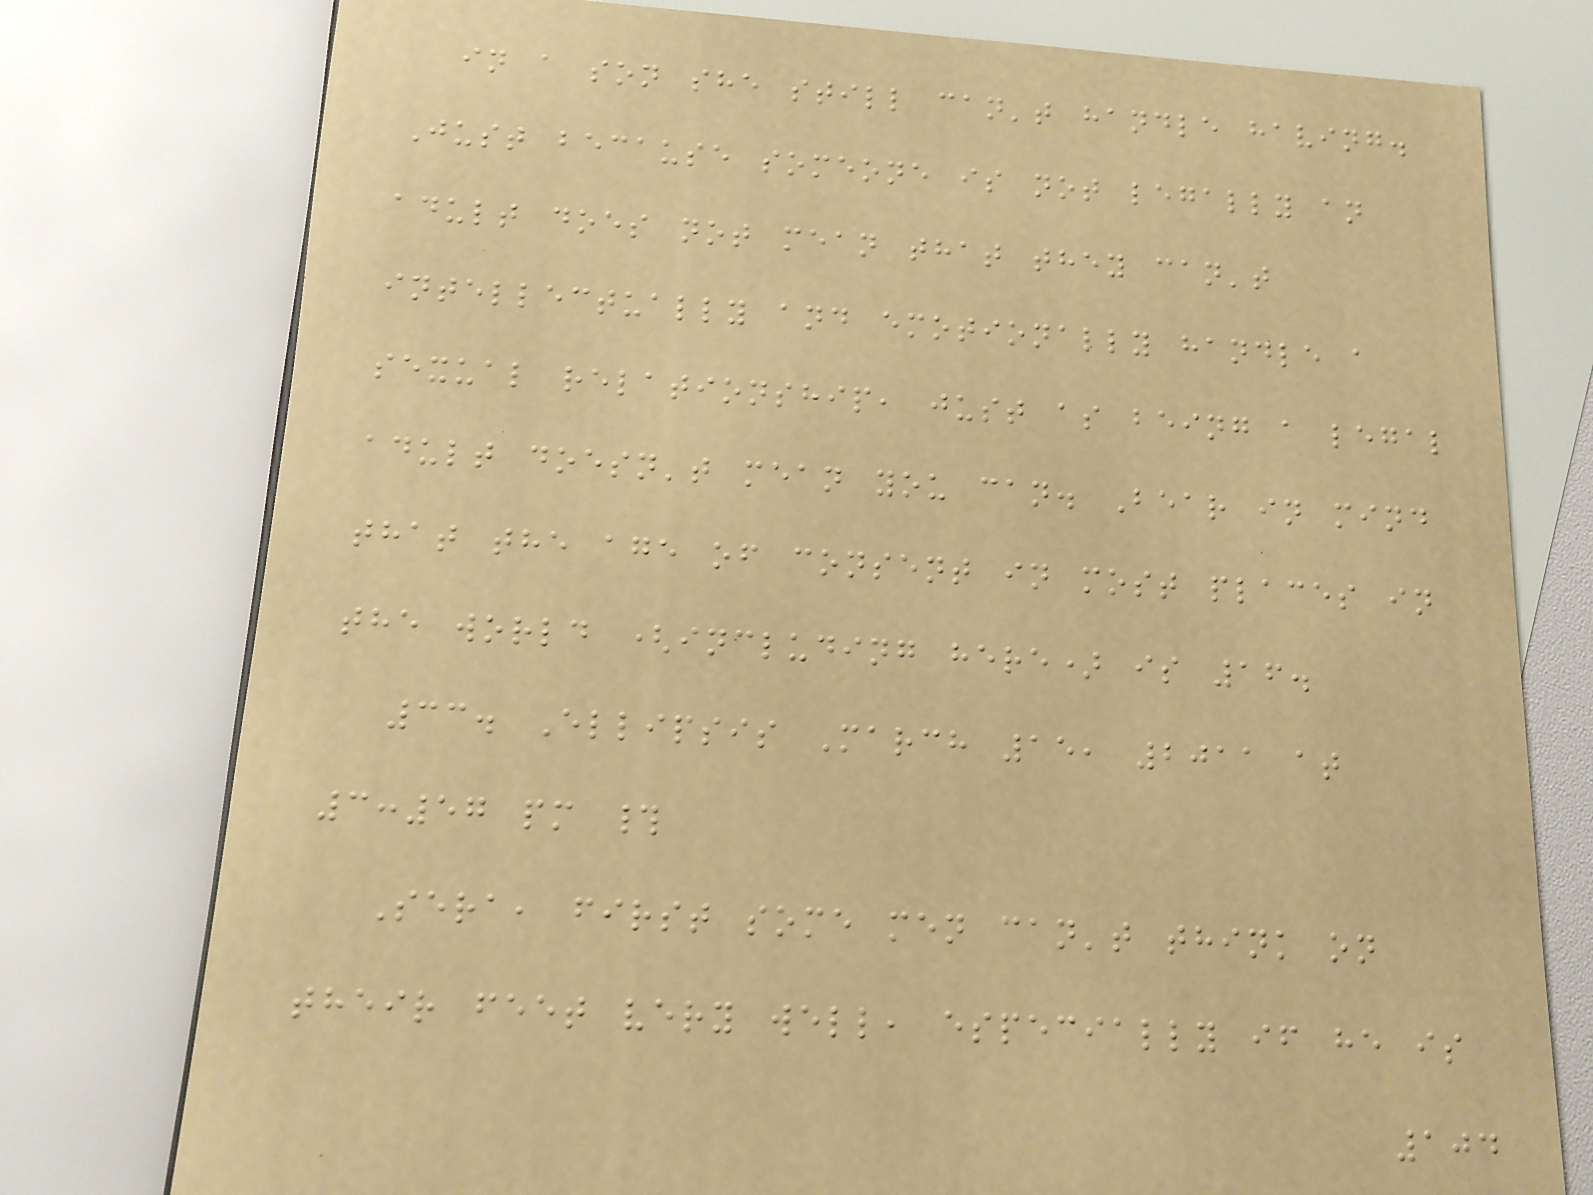in a son she still can't handle having.
Just because someone is not legally an
adult does not mean that they can't
intellectually and emotionally handle a
sexual relationship, just as being a legal
adult doesn't mean you can. Bear in mind
that the age of consent in most places in
the world (including here) is 16.
33. Ellipsis March 15, 2011 at
3:57 pm #
Sera, first some men can't think on
their feet very well, especially if he is
104
